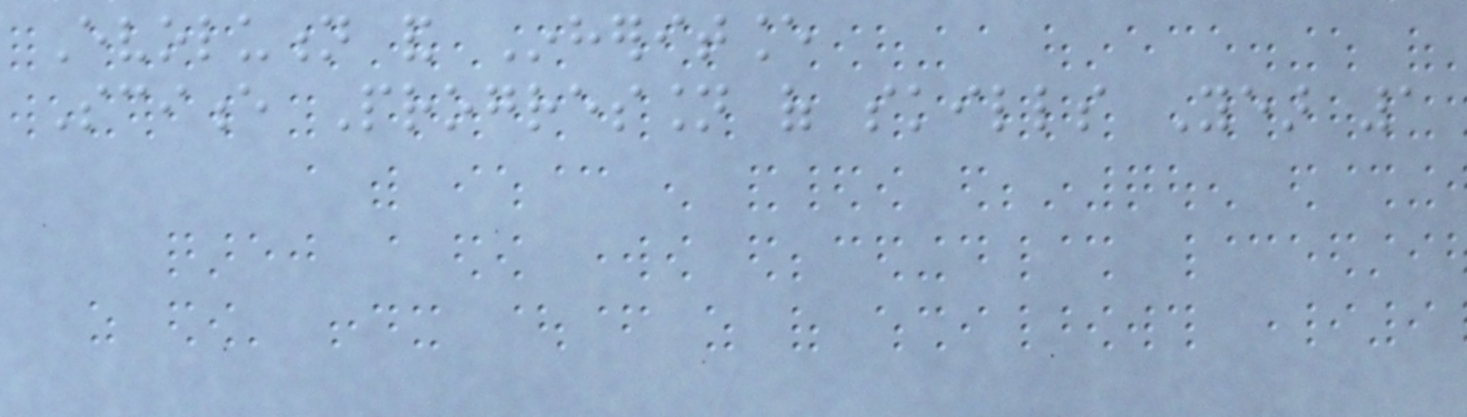Evolution and Inheritance
Science Progression of skills Year 1
